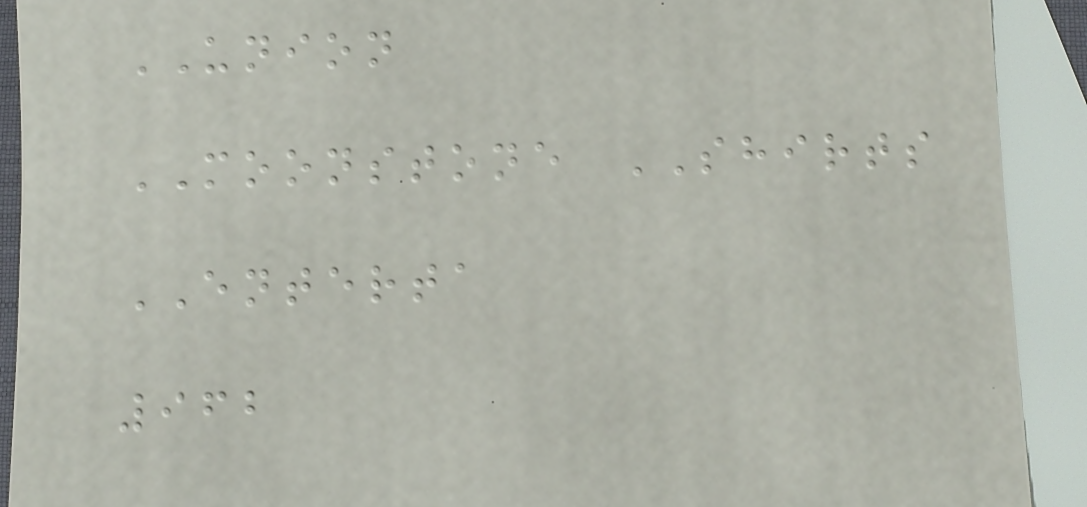UNION
MOONSTONE SHIRTS
ENTERTA
962
